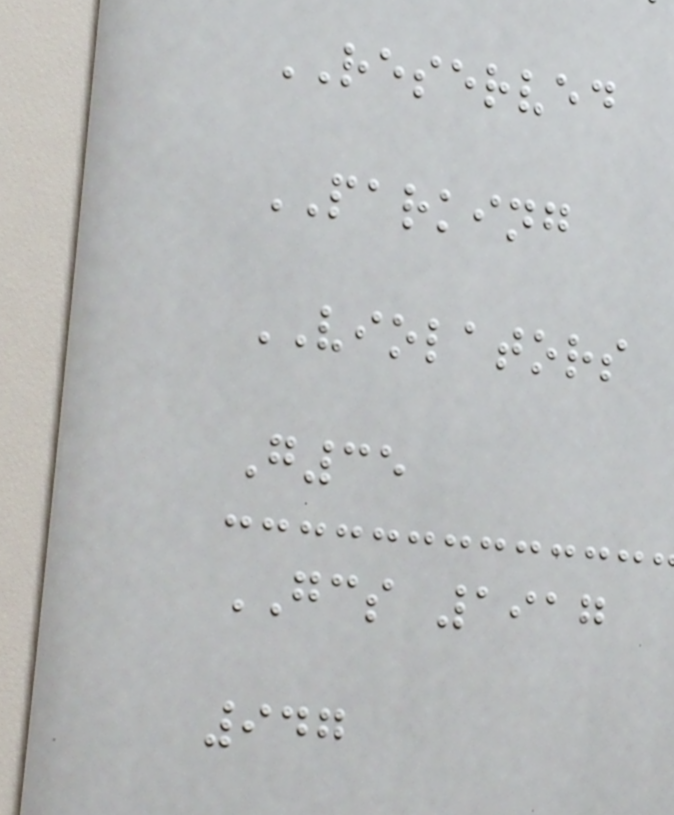RESERVED
PARKING
VIOLATORS
G35
GCS 1917
947
